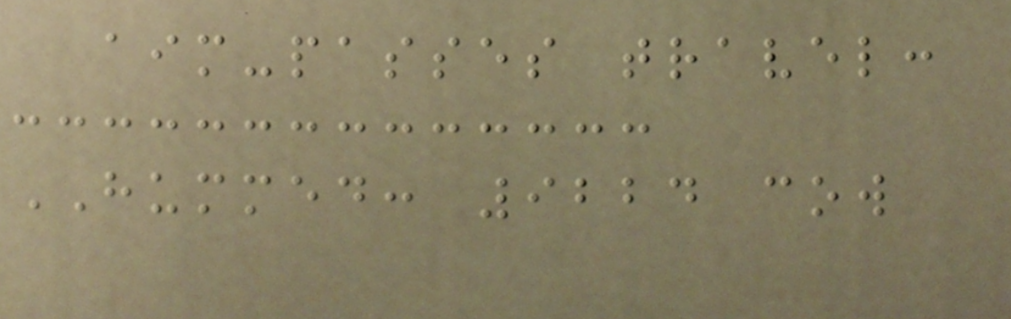aim-passes travel:
HUMMED: 9224 cow
